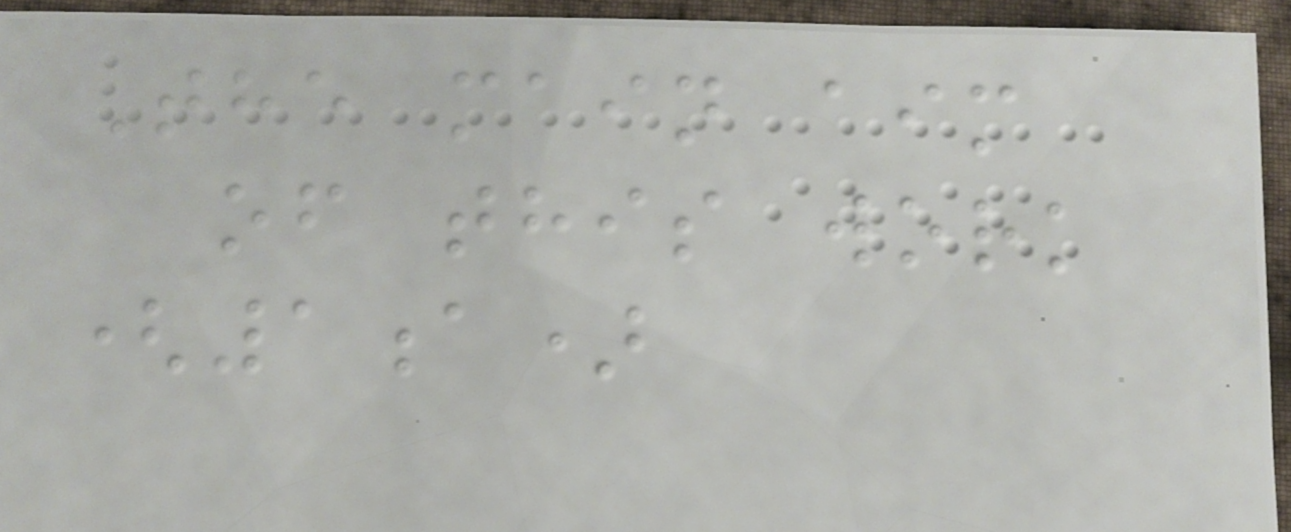The main aim
of this work
(1a)
